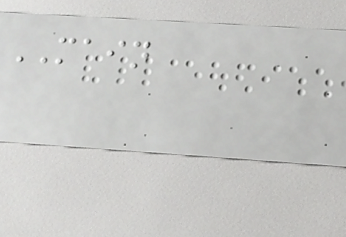MAIN
